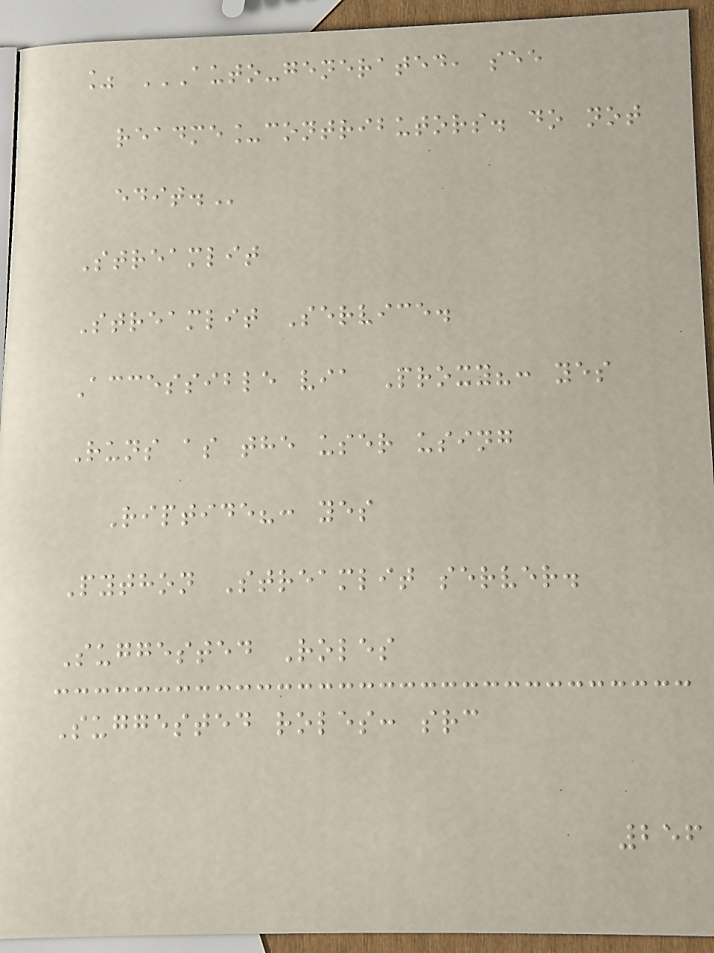% AUTO-GENERATED, SEE
README_CONTRIBUTORS. DO NOT
EDIT.
Streamlit
Streamlit Service.
Accessible via Proxy?: yes
Runs as the user using
Riptide?: yes
Python Streamlit server.
Suggested Roles
Suggested roles: src
256
